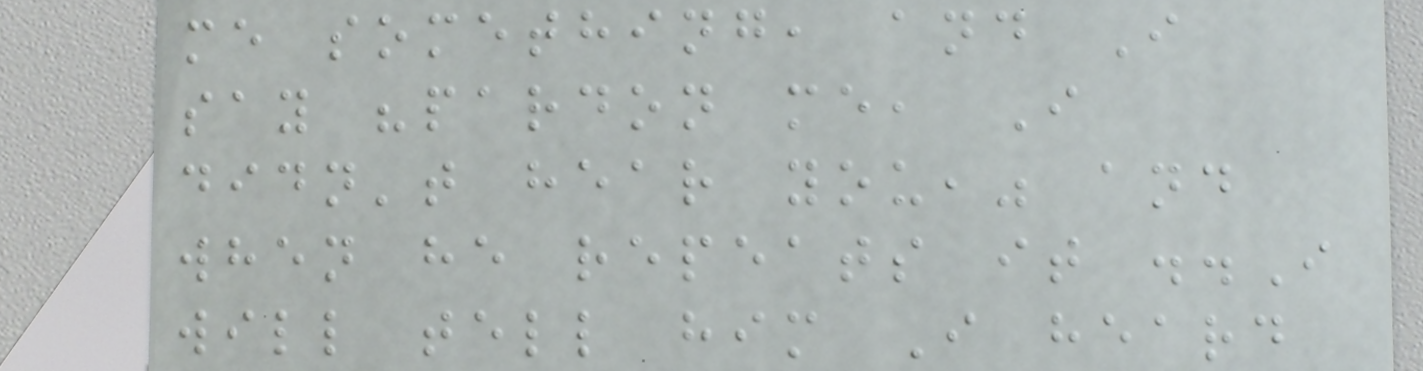me something, and I
say "pardon me, I
didn't hear you," and
when he repeats it ..I
will tell him I heard
